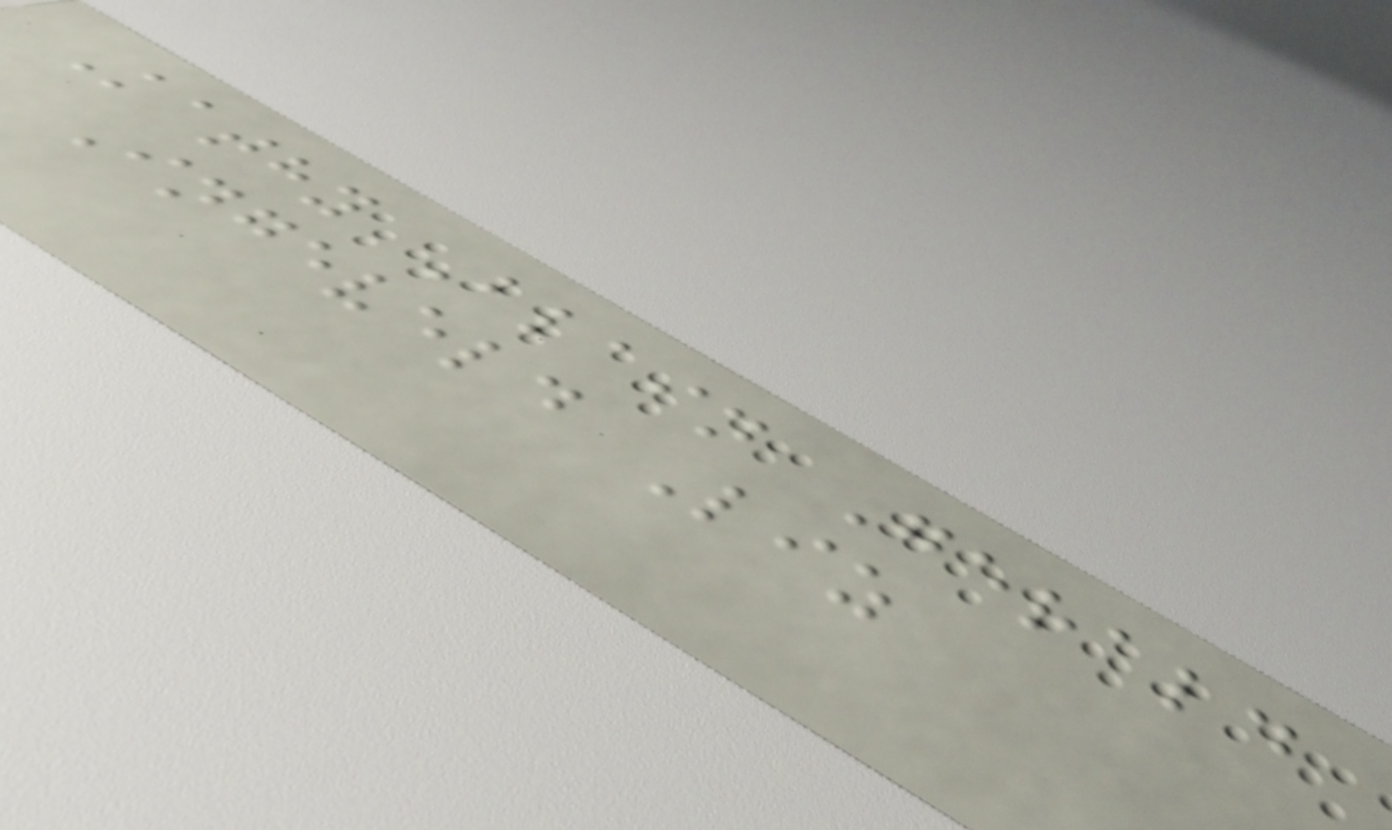Kathy Blain Gerald
Ingeveld Liz
